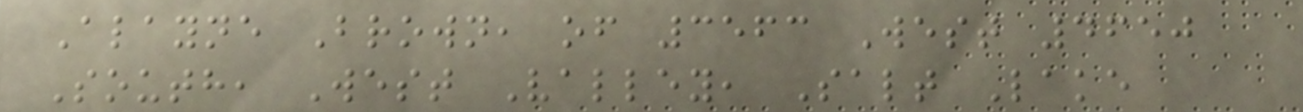Alayne Brown, of 3563 West 4650
South, West Valley, Salt Lake
